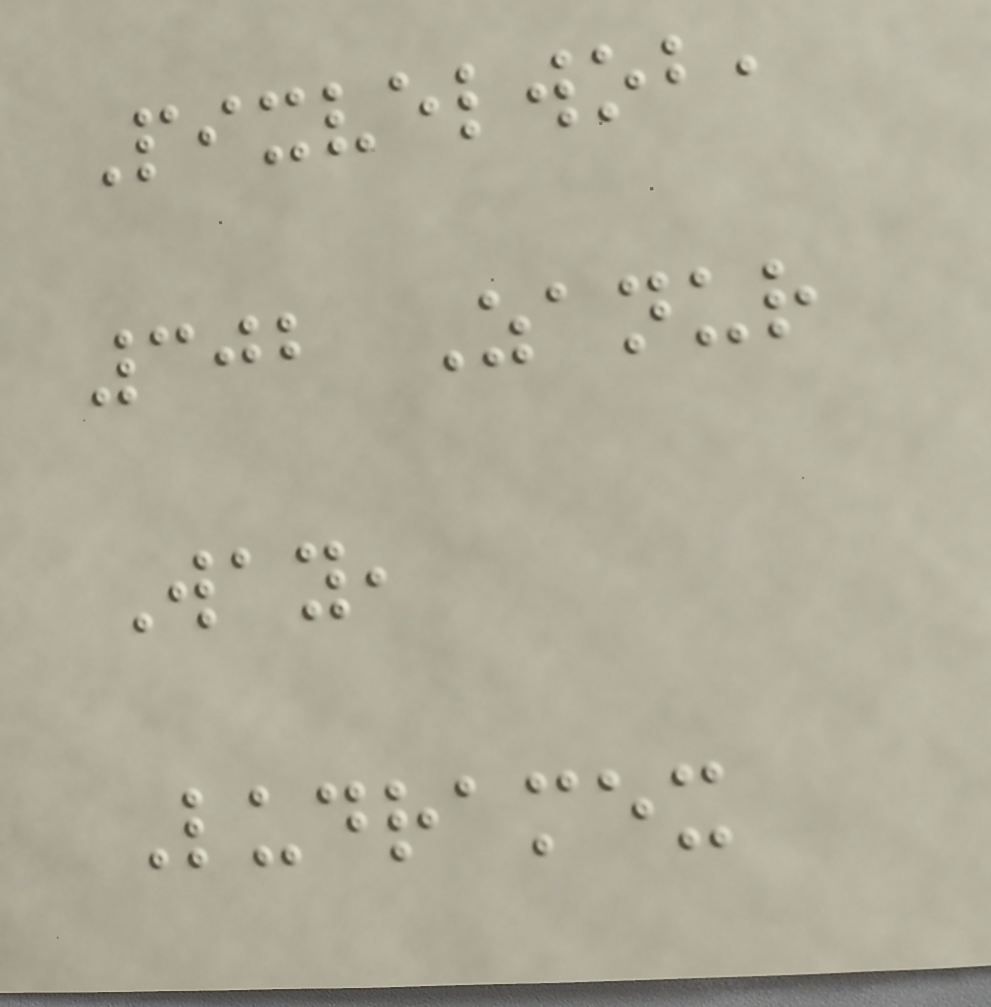Pixvelwob,
302 Zanur
Way,
Ludramex
